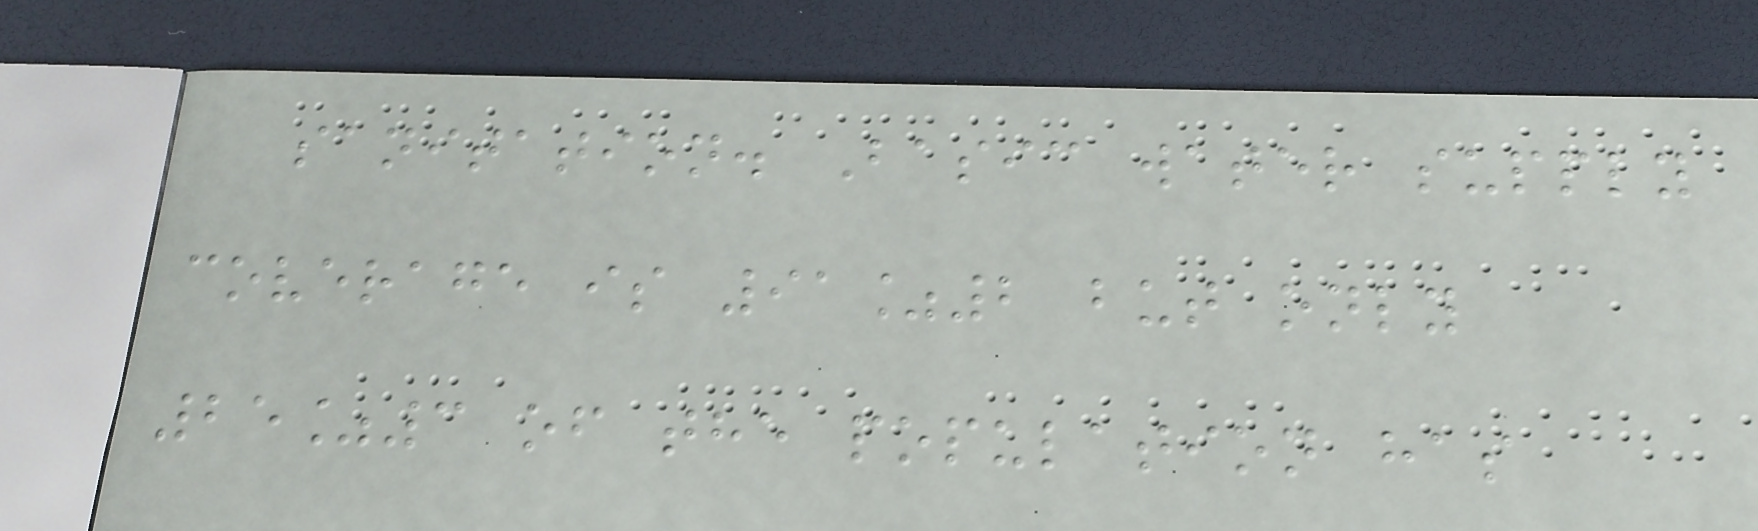sanitation. Basic water supply
coverage is 91%2 but only
25%3 of the population has
